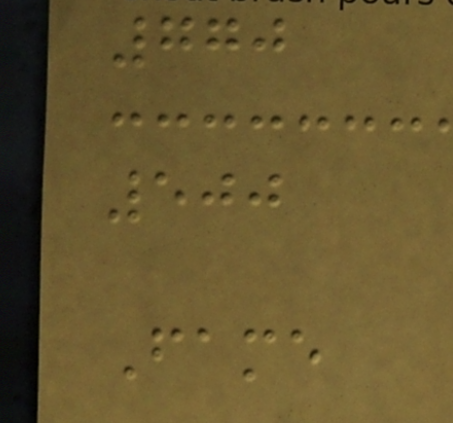770
500
Fame
